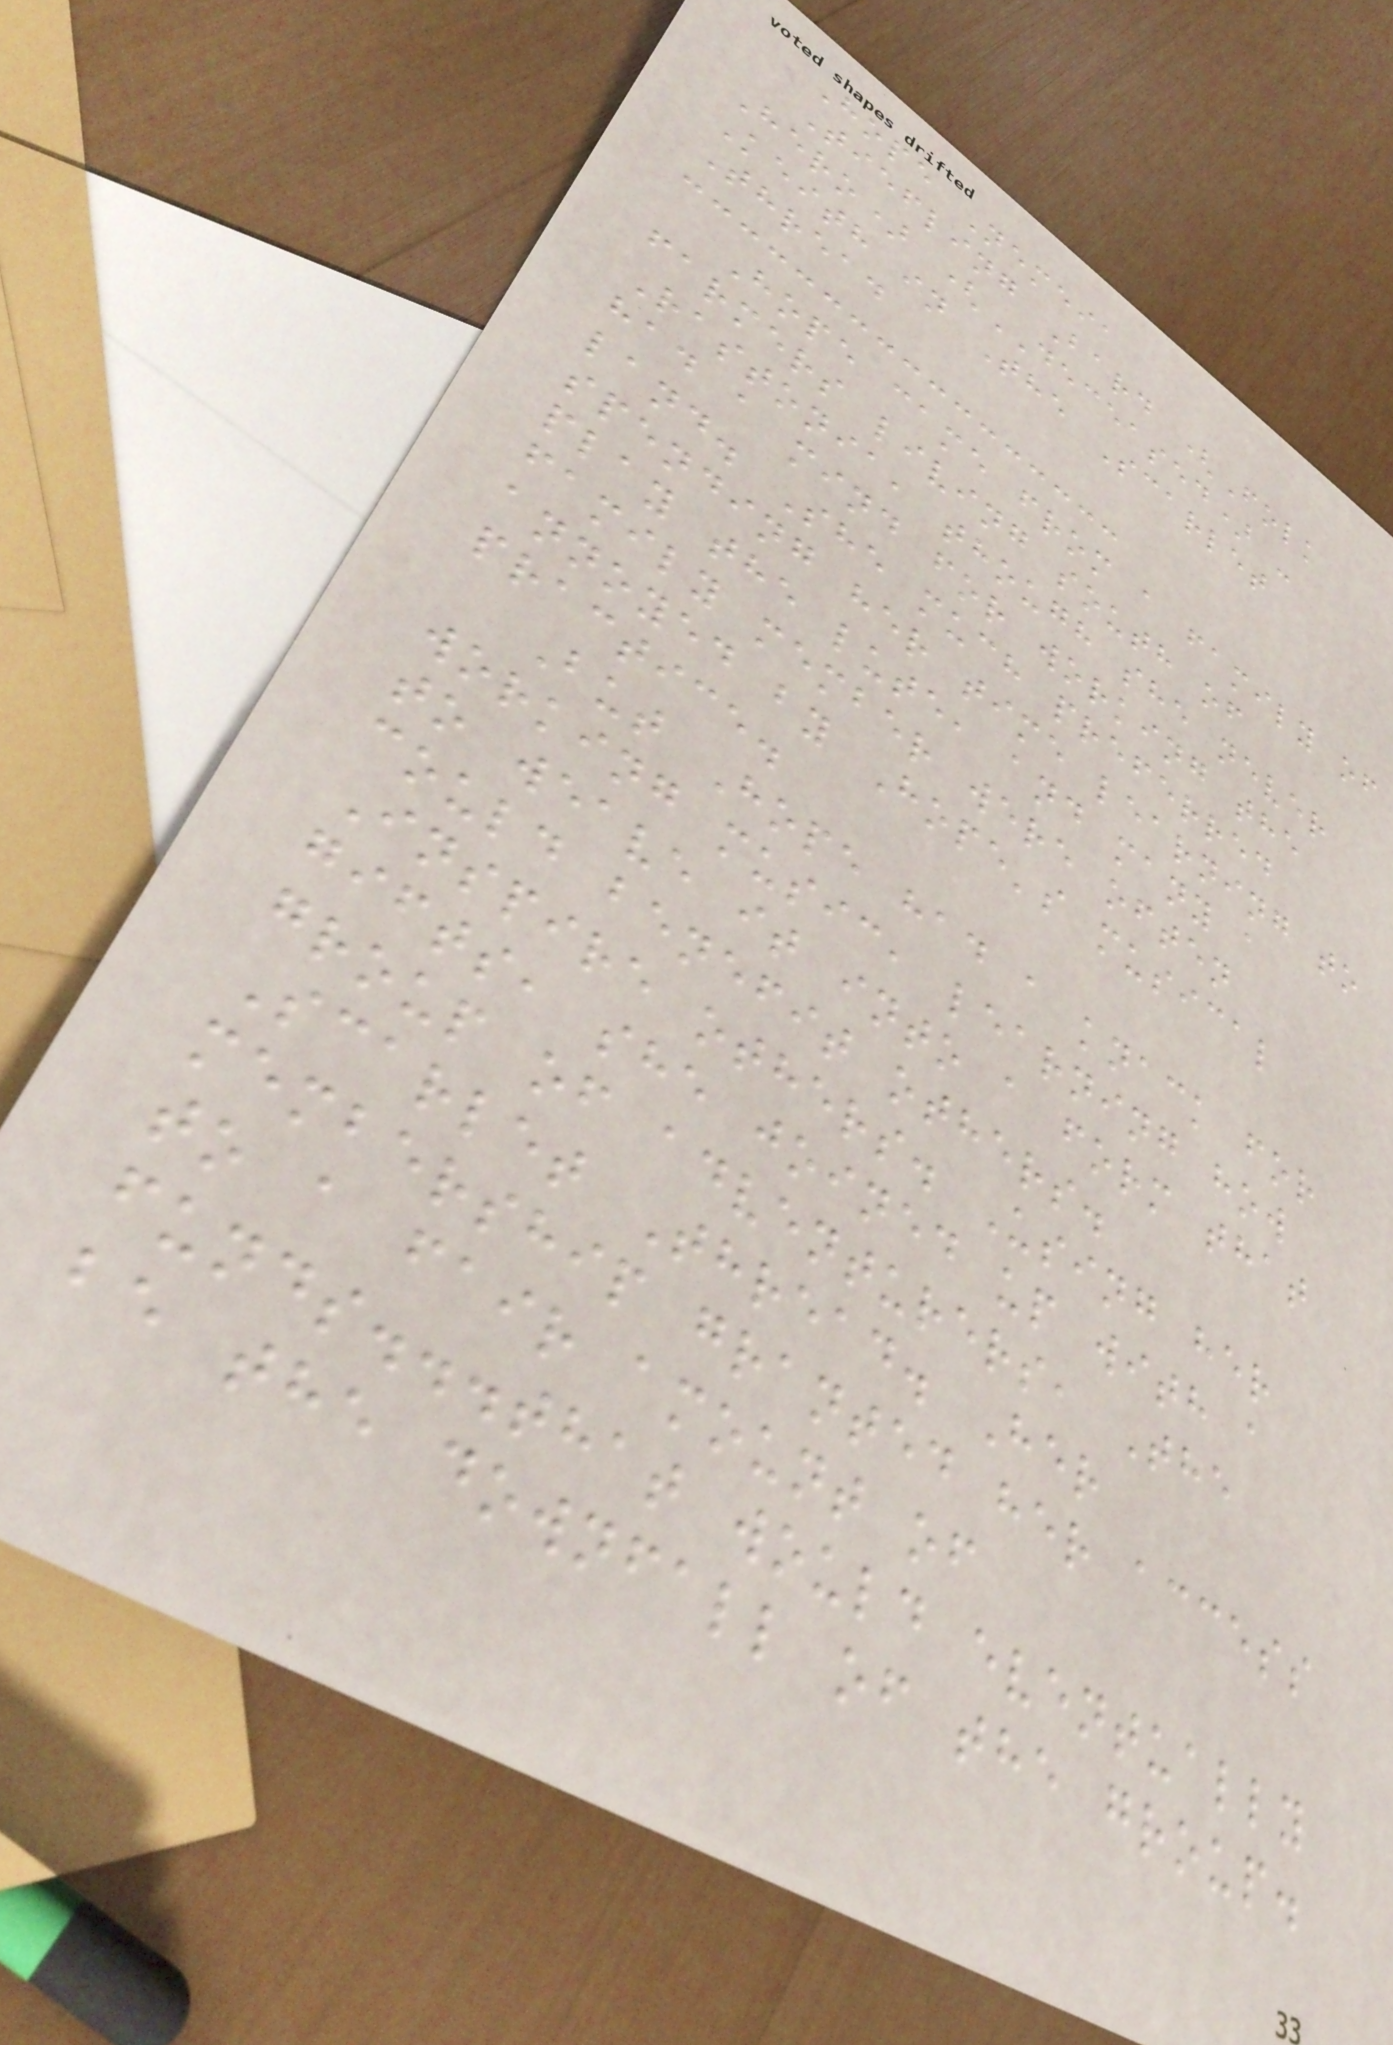Hope Nemeia
Tiefling Bard (Folk
Hero) (DECEASED) -
Keith in The Scarlet
Thread
Hope came from a family of
farmers living south of
Rastonia, though she never
had a mind for working the
land. She much preferred
spending her time learning to
play the lute, and many a
family member were often
annoyed by Hope's musical
practice.
But Hope had a knack for
working music, learning how
to weave it into a form that
could benefit others.
Inspire others. Using her
gifts, she joined up with a
group of adventurers, The
Scarlet Thread. Her
membership granted her access
to a fair amount of
funds...that would eventually
be the downfall of the group.
